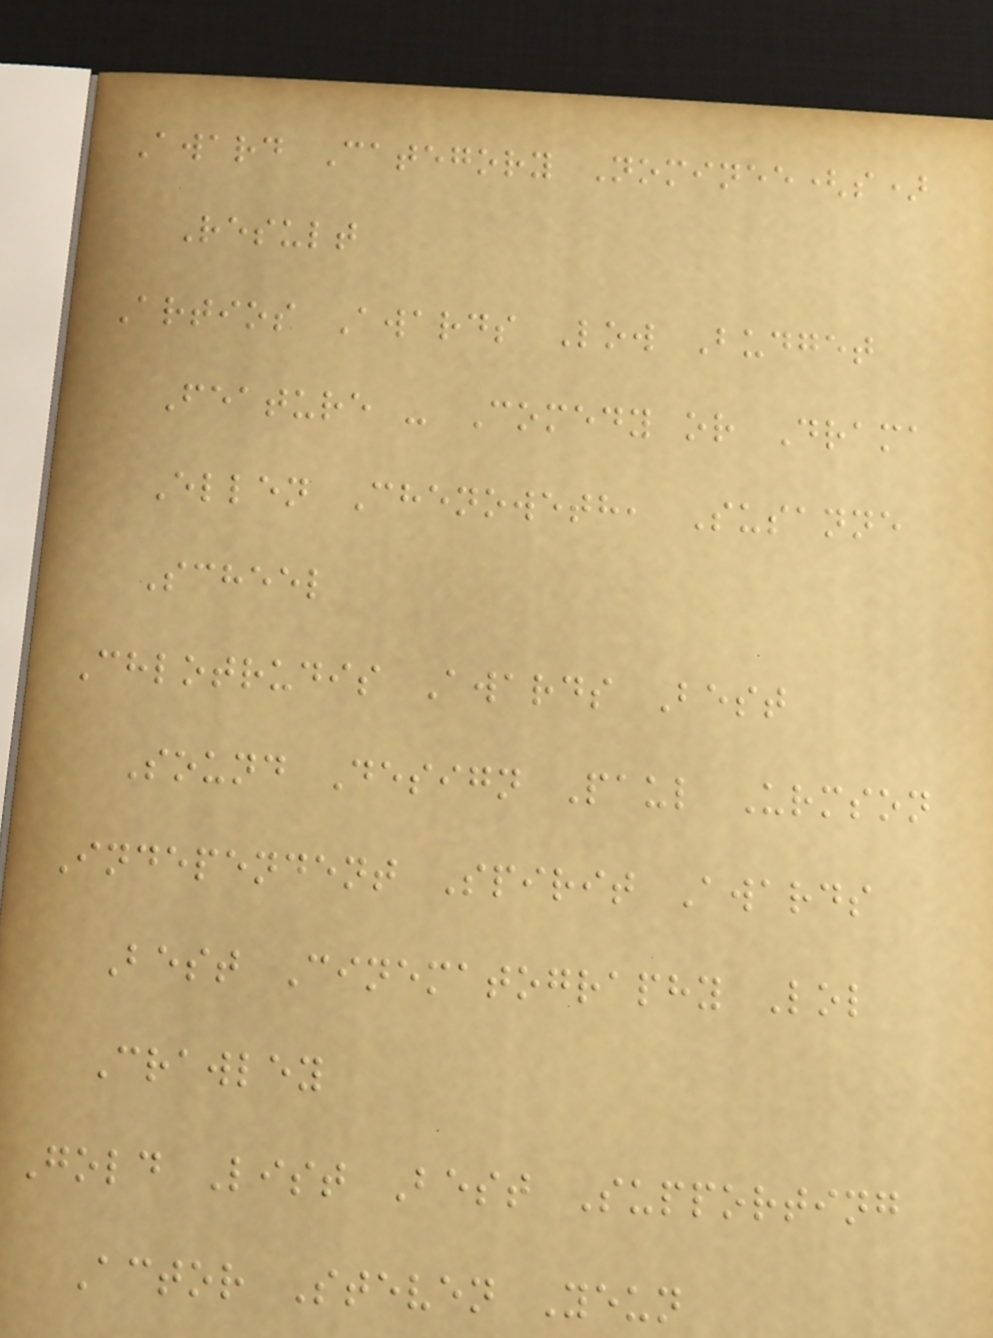Award Category Nominee(s)
Result
Artios Awards Low Budget
Feature - Comedy or Drama
Ellen Chenoweth, Susanne
Scheel
Chlotrudis Awards Best
Sound Design Paul Urmson
Independent Spirit Awards
Best Cinematography Lol
Crawley
Gold List Best Supporting
Actor Steven Yeun
